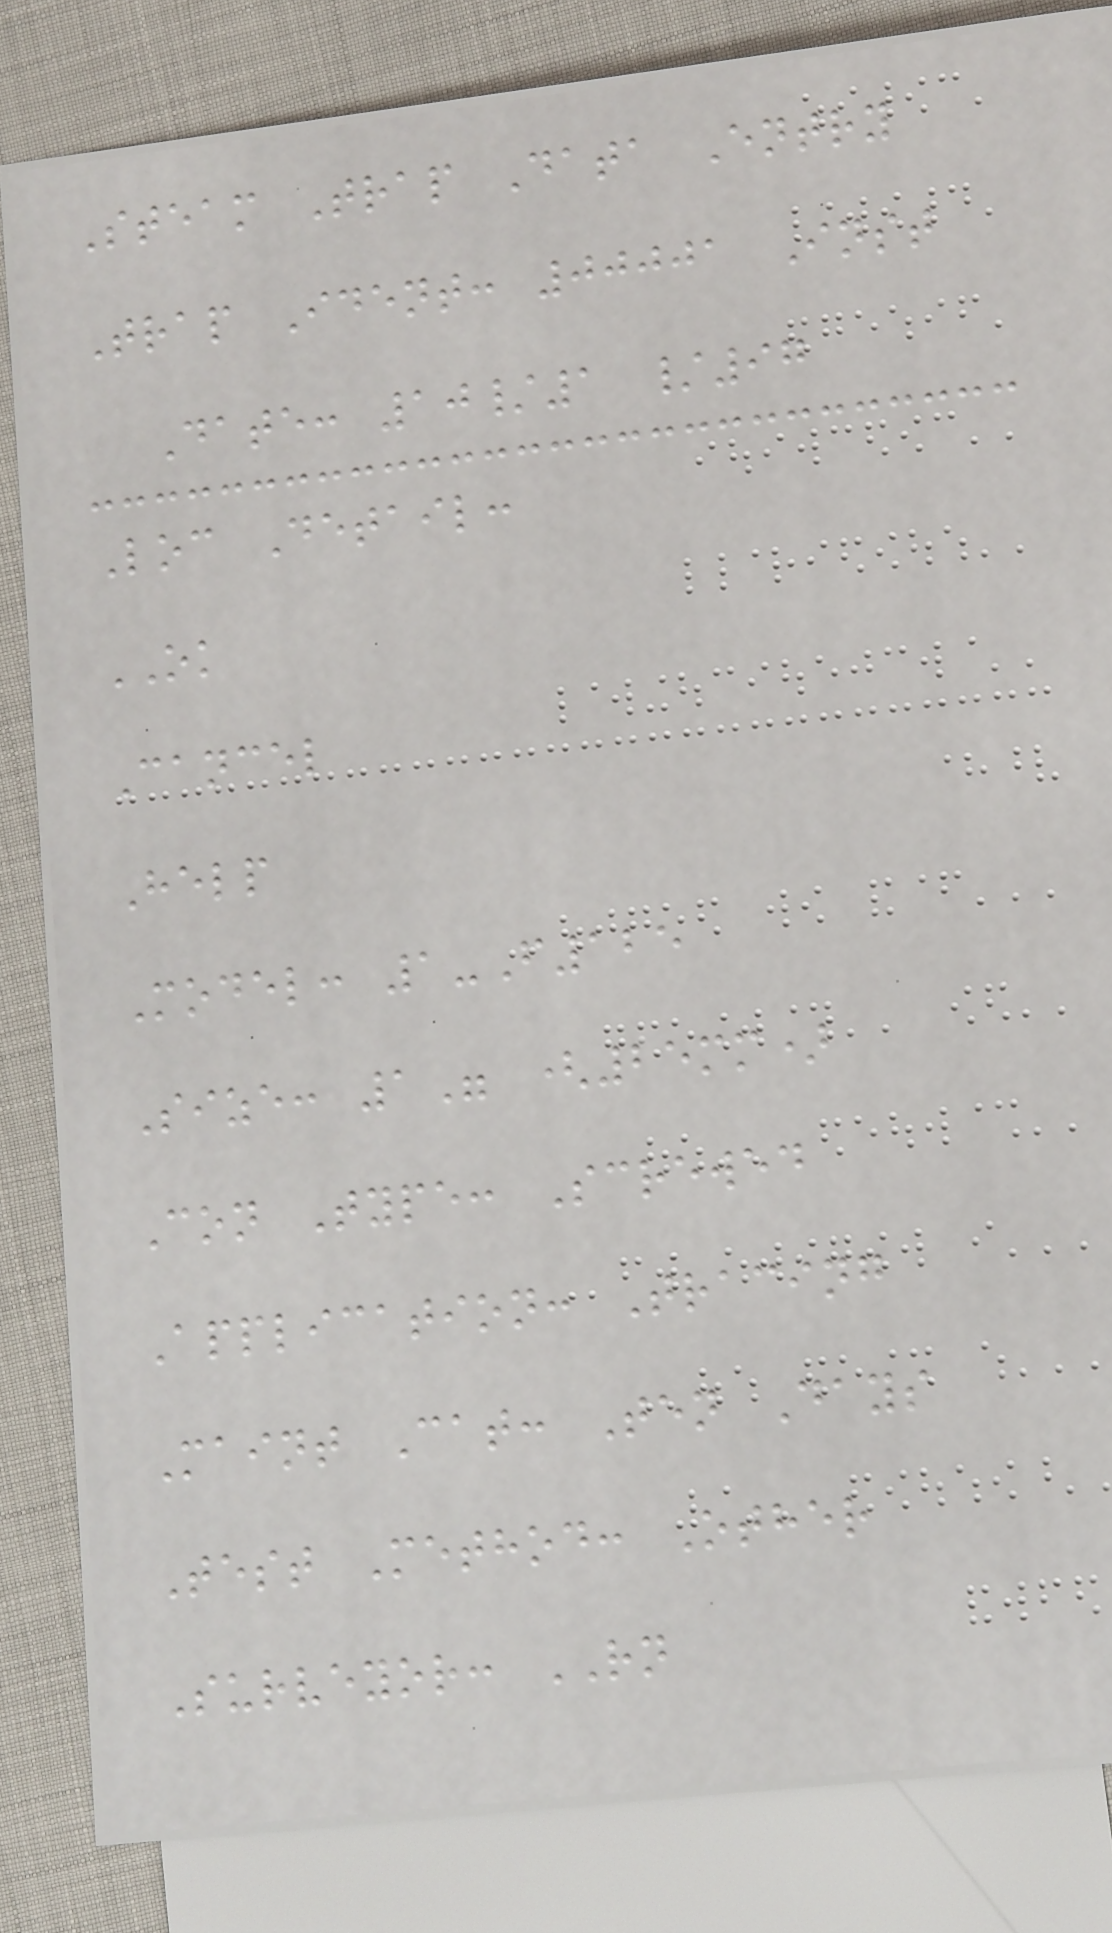Steam Trap Data Entry
Trap Ident: 00001 Inst
Date: 10/1 /97
Loc Detail:
OK
Cancel
Help
Model: 1-F125
Size: 1" (25mm)
Con Type: Screwed
Application: Tracing
Maint Cat: Ten Days
Test Method: Other
Surveyor: RN
